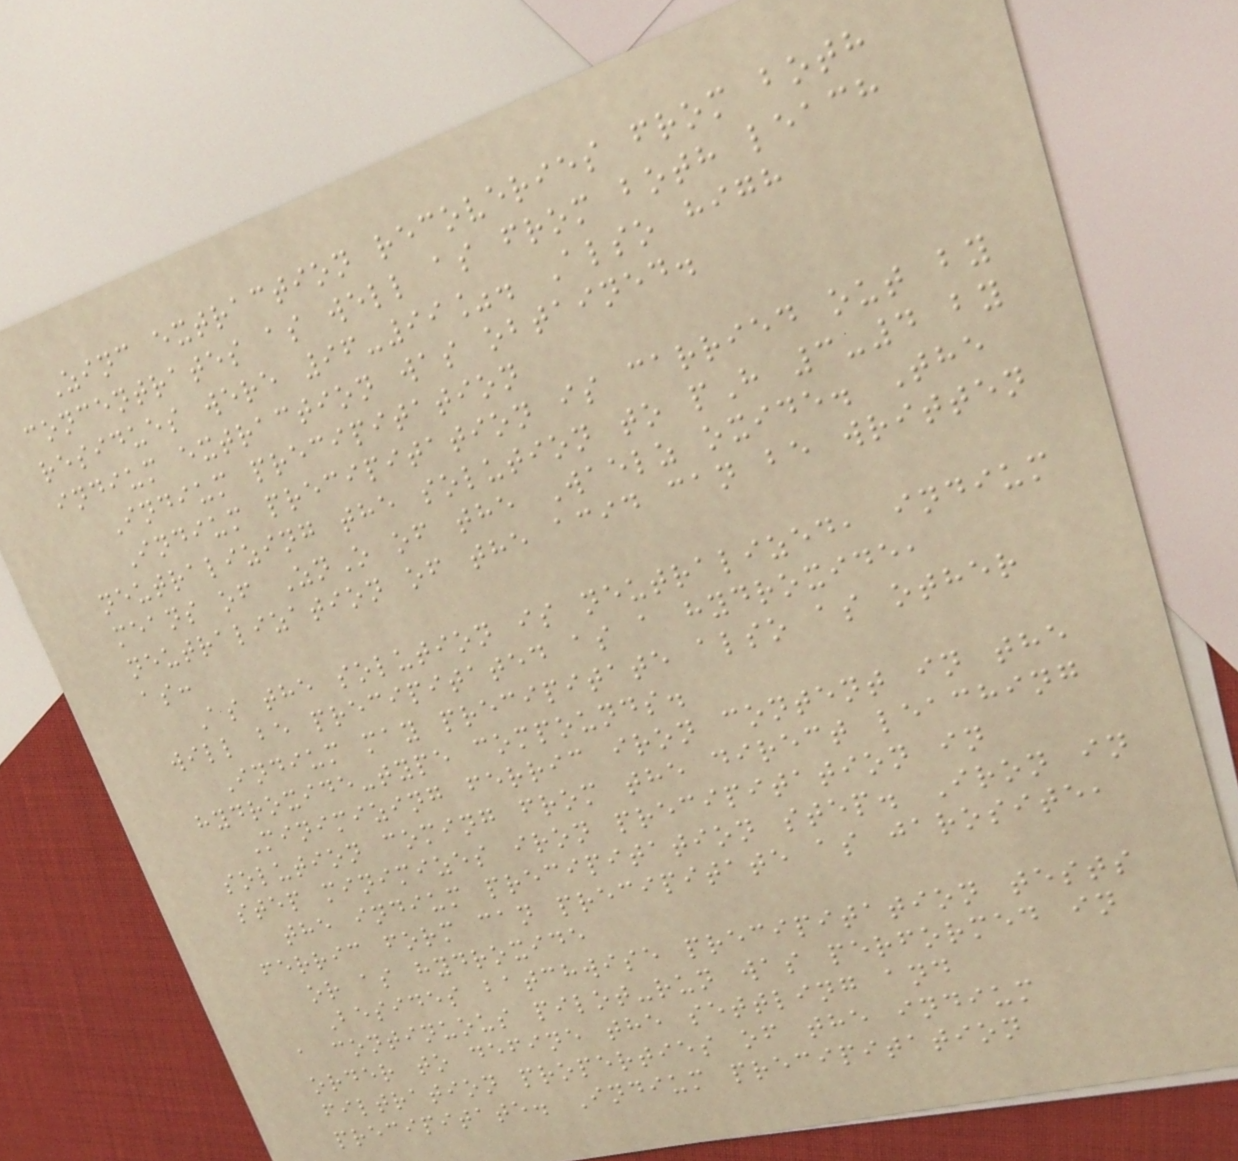Zinc extraction recoveries from both
concentrates as well as from both leach
residues were 96-99%. Also high
indium extraction was obtained.
Indium precipitation
Indium precipitation is carried out by
neutralizing the solution to pH 3-4 by
means of ZnO of the Waelz oxide. The
neutralization of the acid can be written
as:
As the solution is neutralized, indium
will be precipitated as a hydroxide,
Indium may precipitate also as other
hydroxide-type compounds.
Minimizing ferric iron content in the
solution coming from the direct leaching
step minimizes iron precipitation in
the indium precipitation step. Iron in
ferric form can precipitate as jarosite,
or as hydroxide
Besides batchwise precipitation tests
a continuous pilot-run was performed in
order to define the settling and
filtration properties of the indium
precipitate. Indium precipitation
